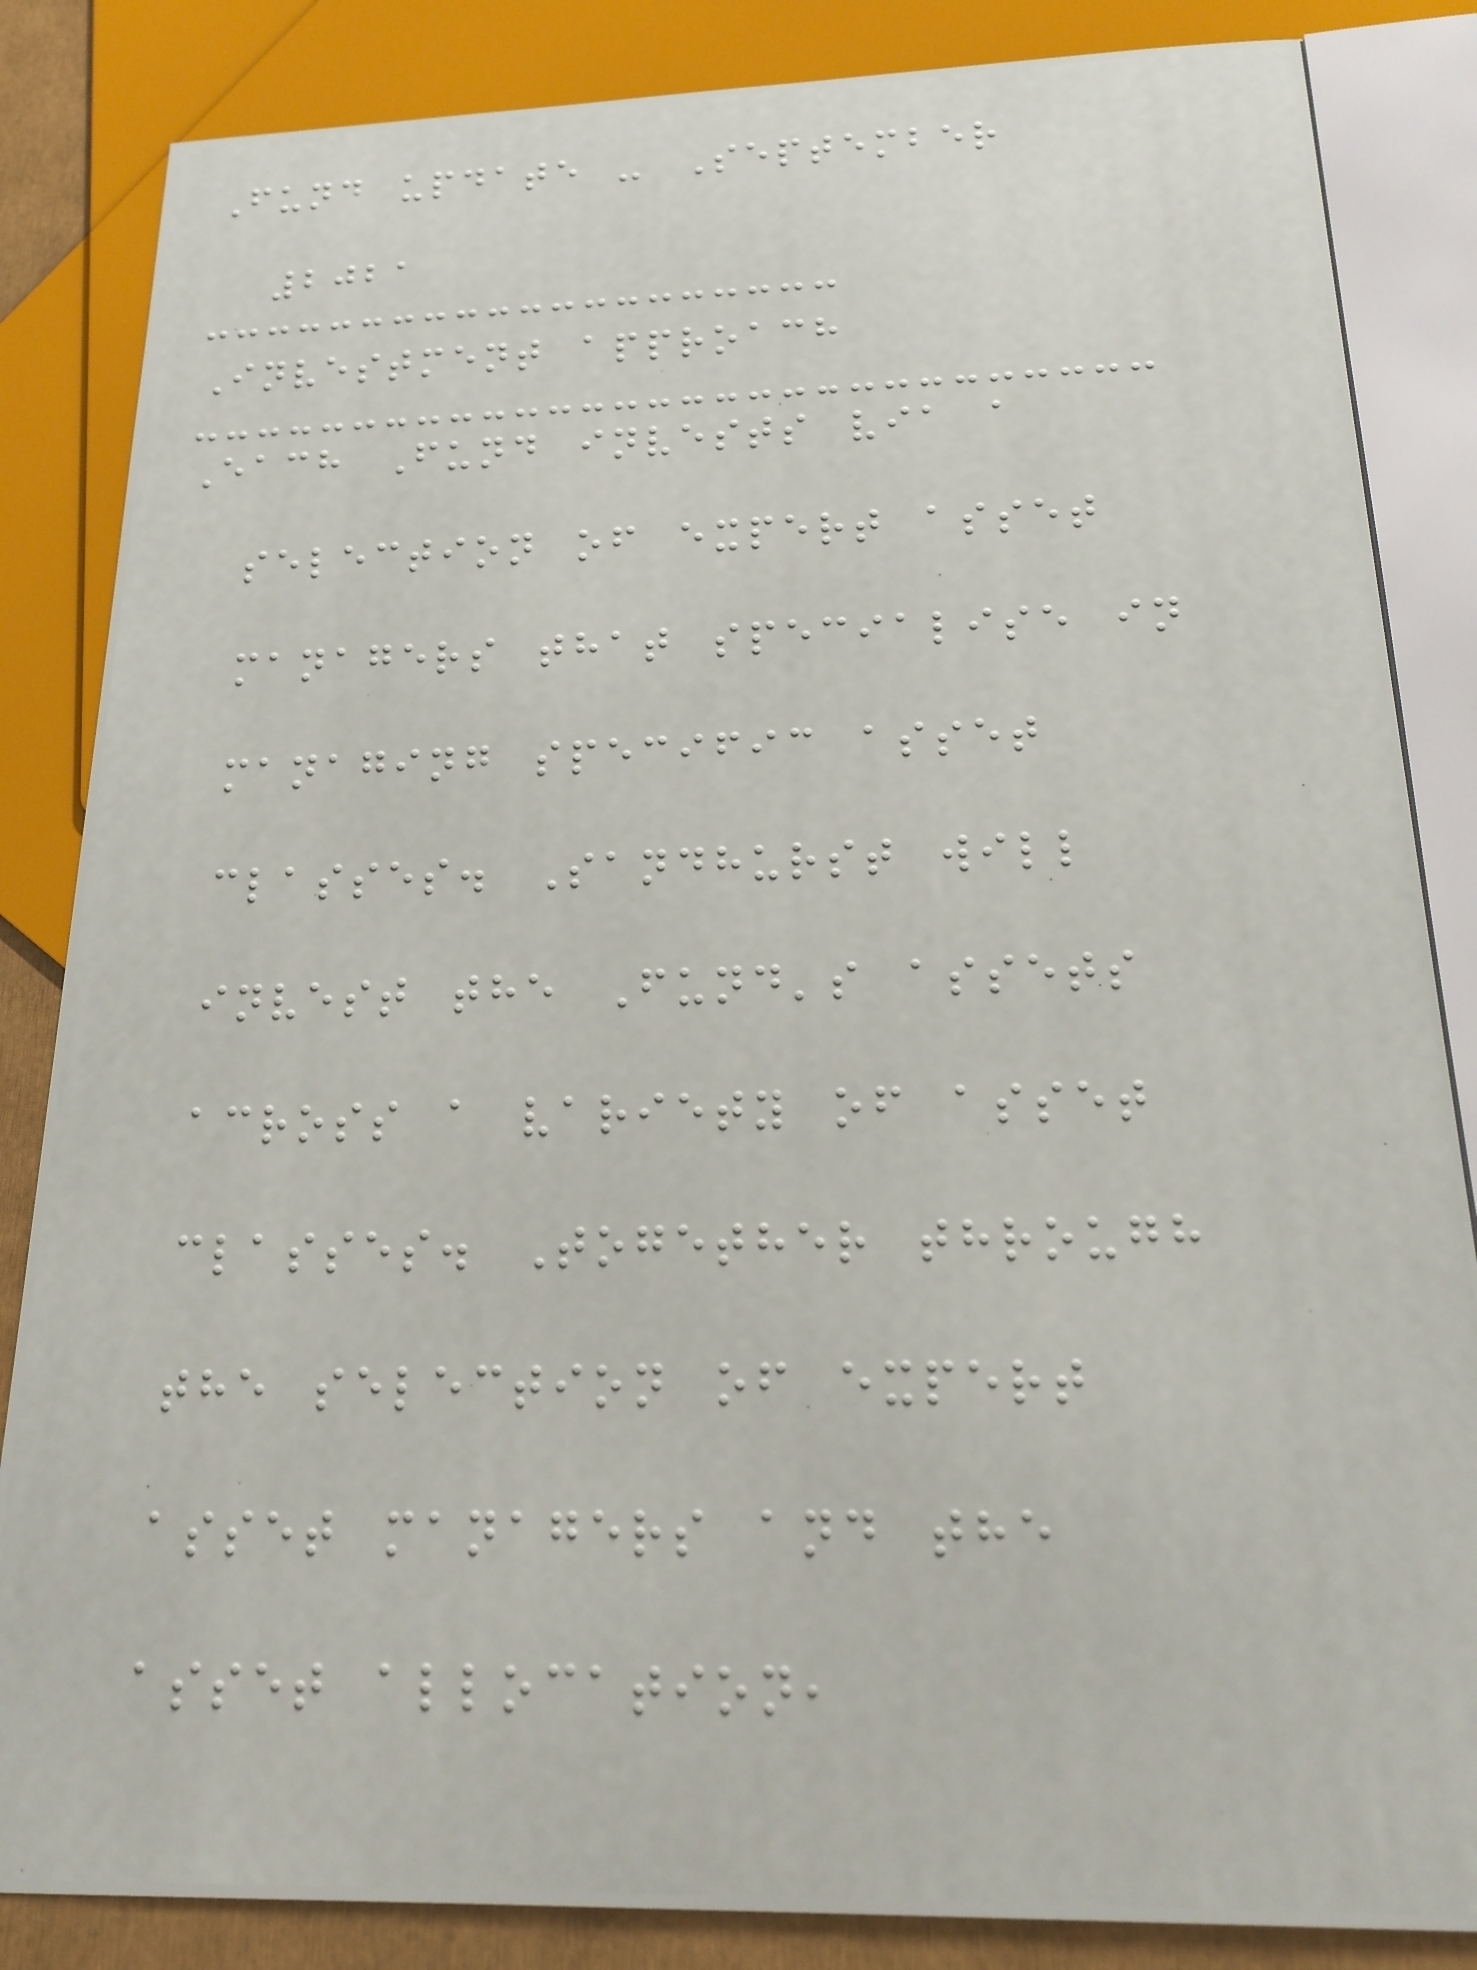Fund update - September
2021
Investment approach
Each Fund invests via a
selection of expert asset
managers that specialise in
managing specific asset
classes. Sandhurst will
invest the Fund's assets
across a variety of asset
classes. Together through
the selection of expert
asset managers and the
asset allocation,
